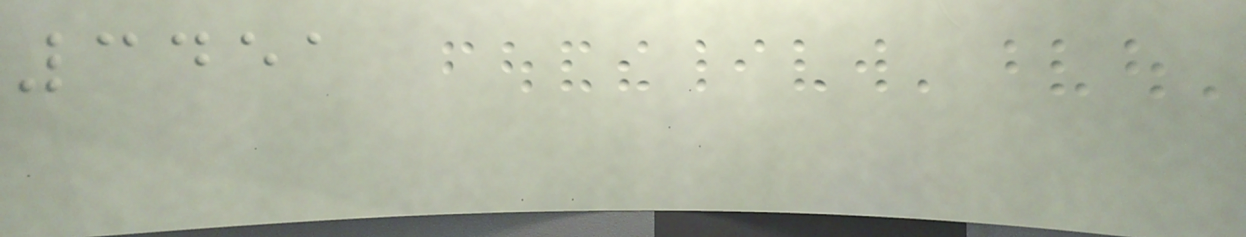3451
